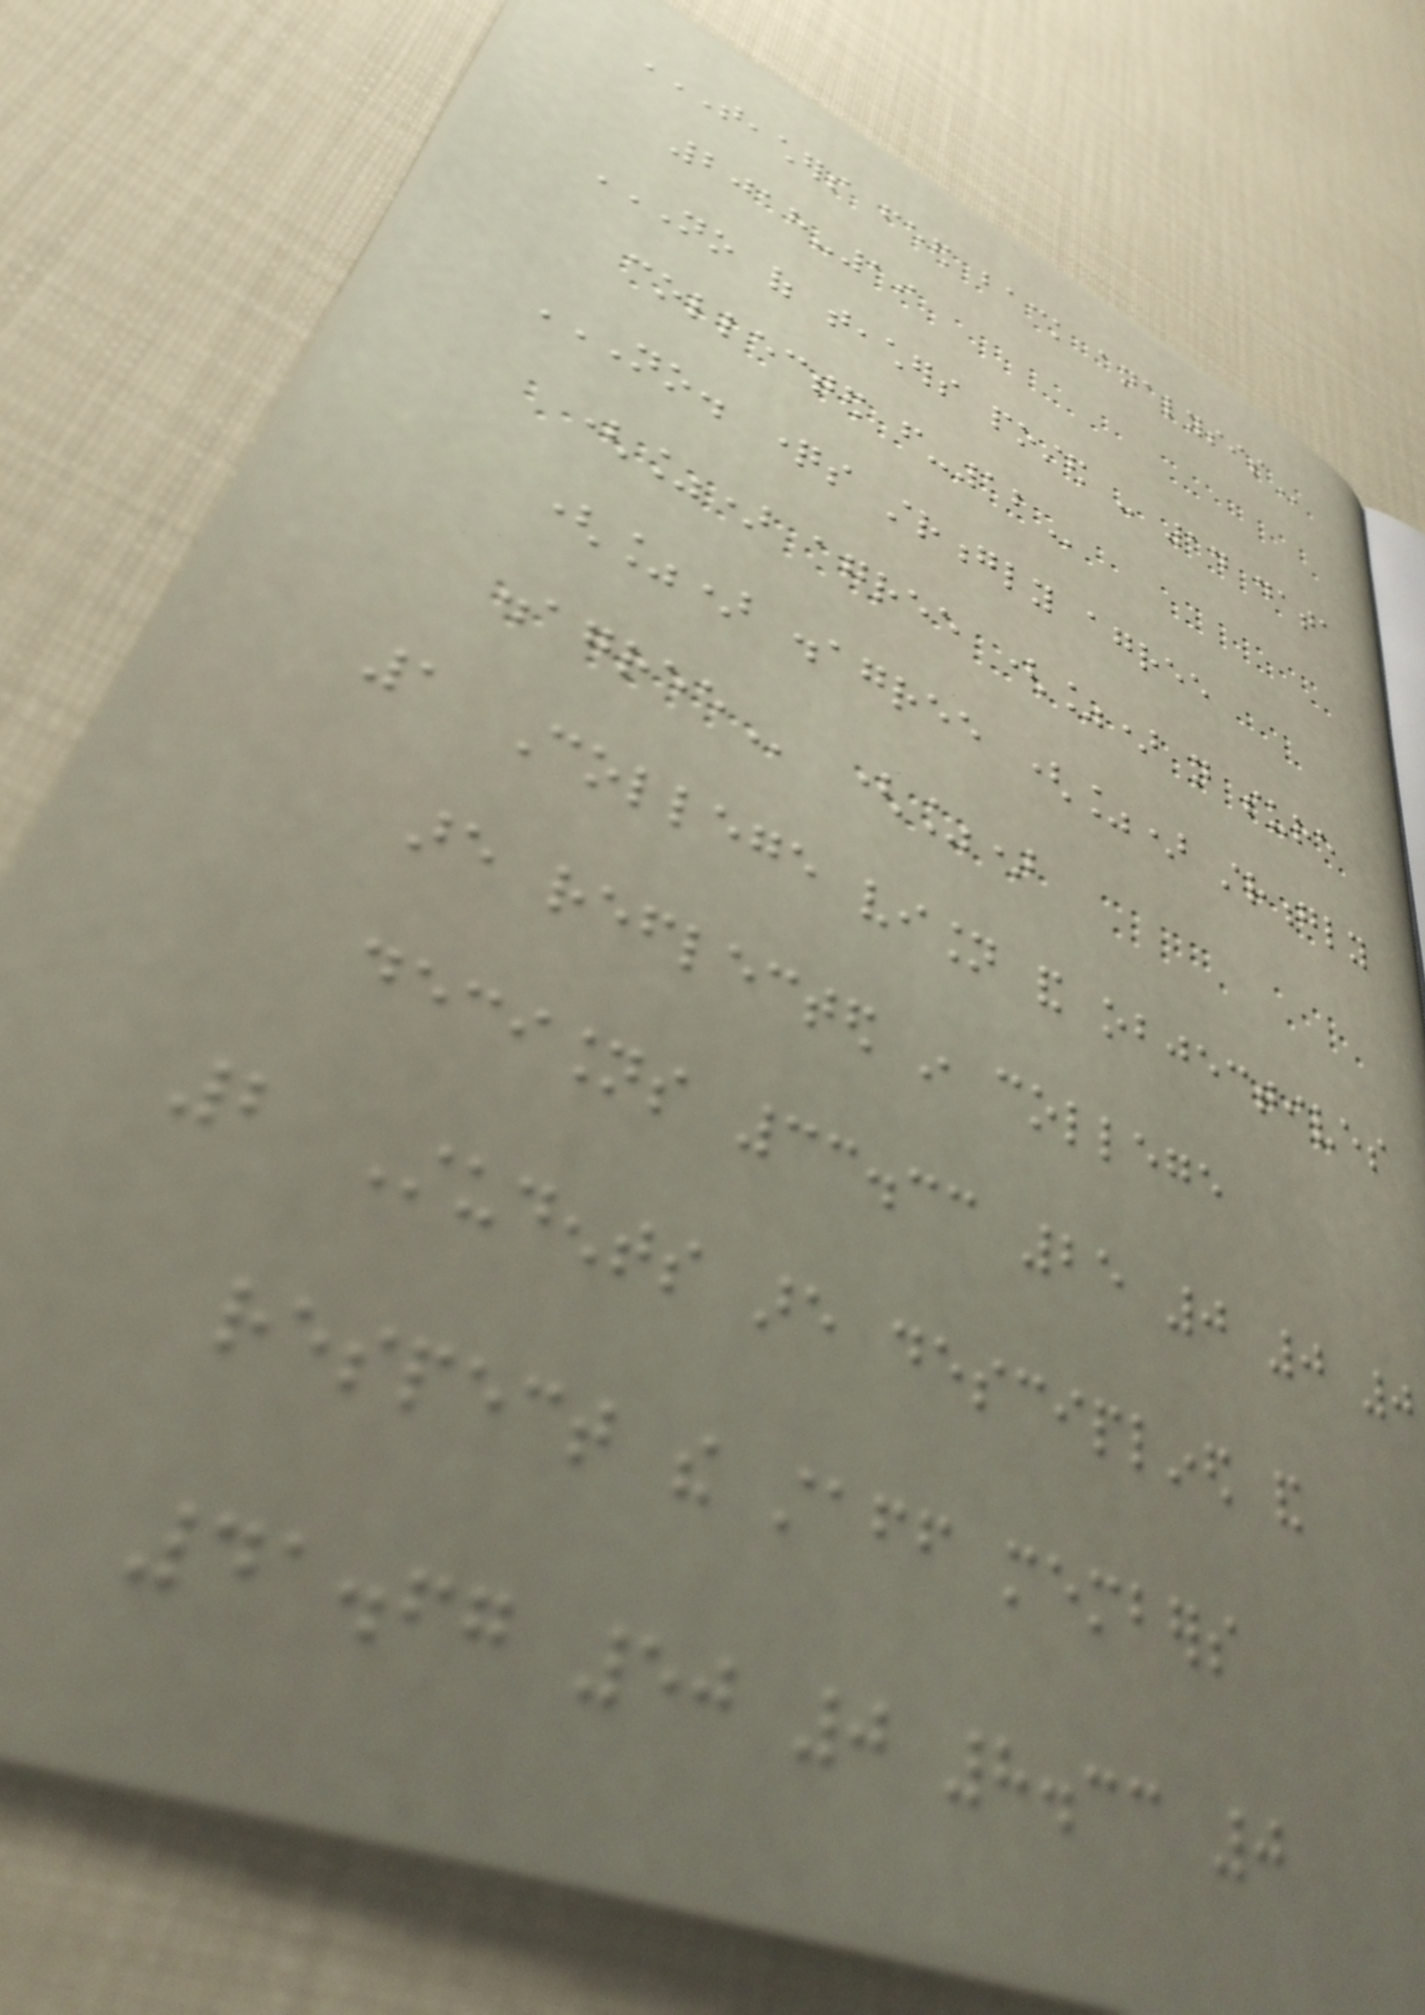TEACHERS FEED BACK ANALYSIS
2018-19
NO OF TEACHERS POSTED - 14 DATA
COLLECTED FROM-12
NO. QUESTIONS STRONGLY AGREE
(%) AGREE (%) NOT SURE
(%) DISAGREE (%) STRONGLY
DISAGREE (%)
1 College vision and objectives
are reflected in college
decisions 33.33 25 0 0 0
2 Students are desciplined and
respect the staff members
41.67 50 0 8.33 0
